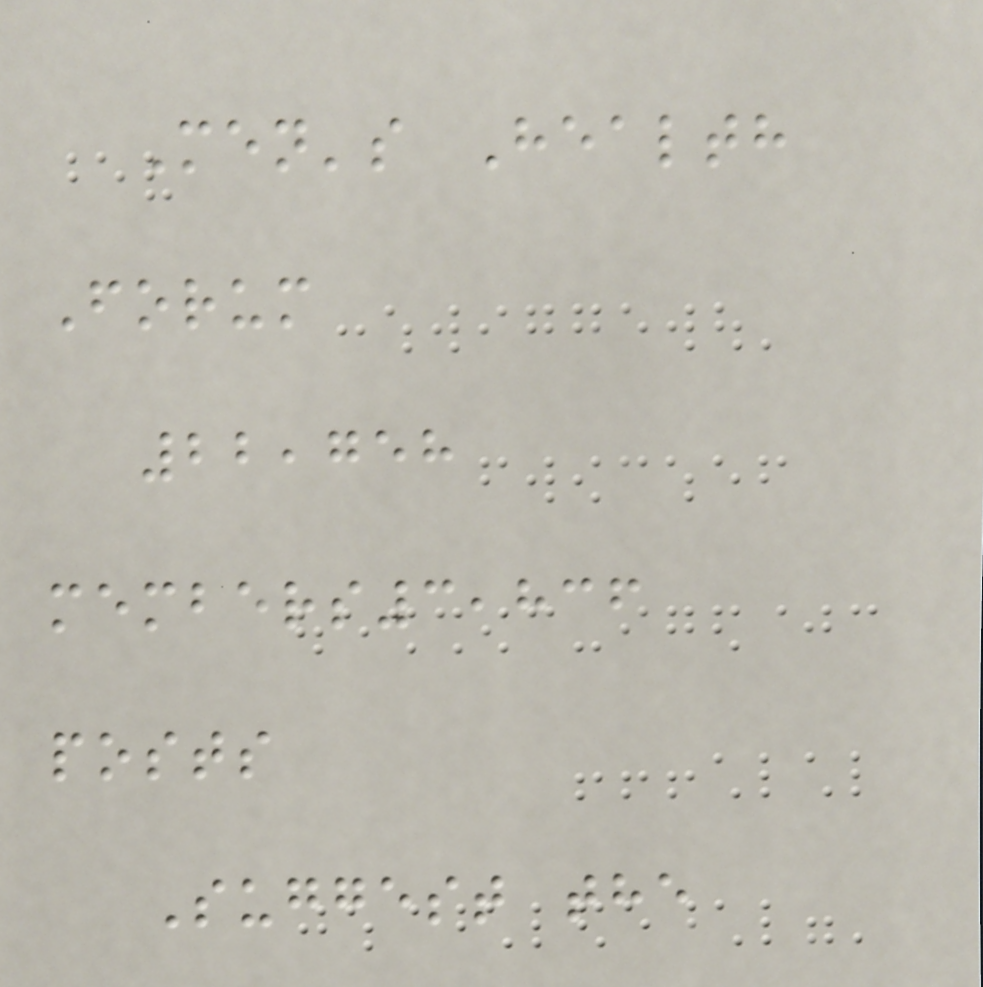Men's Health
Forum
22,758
members3,836
posts
Suggest the
